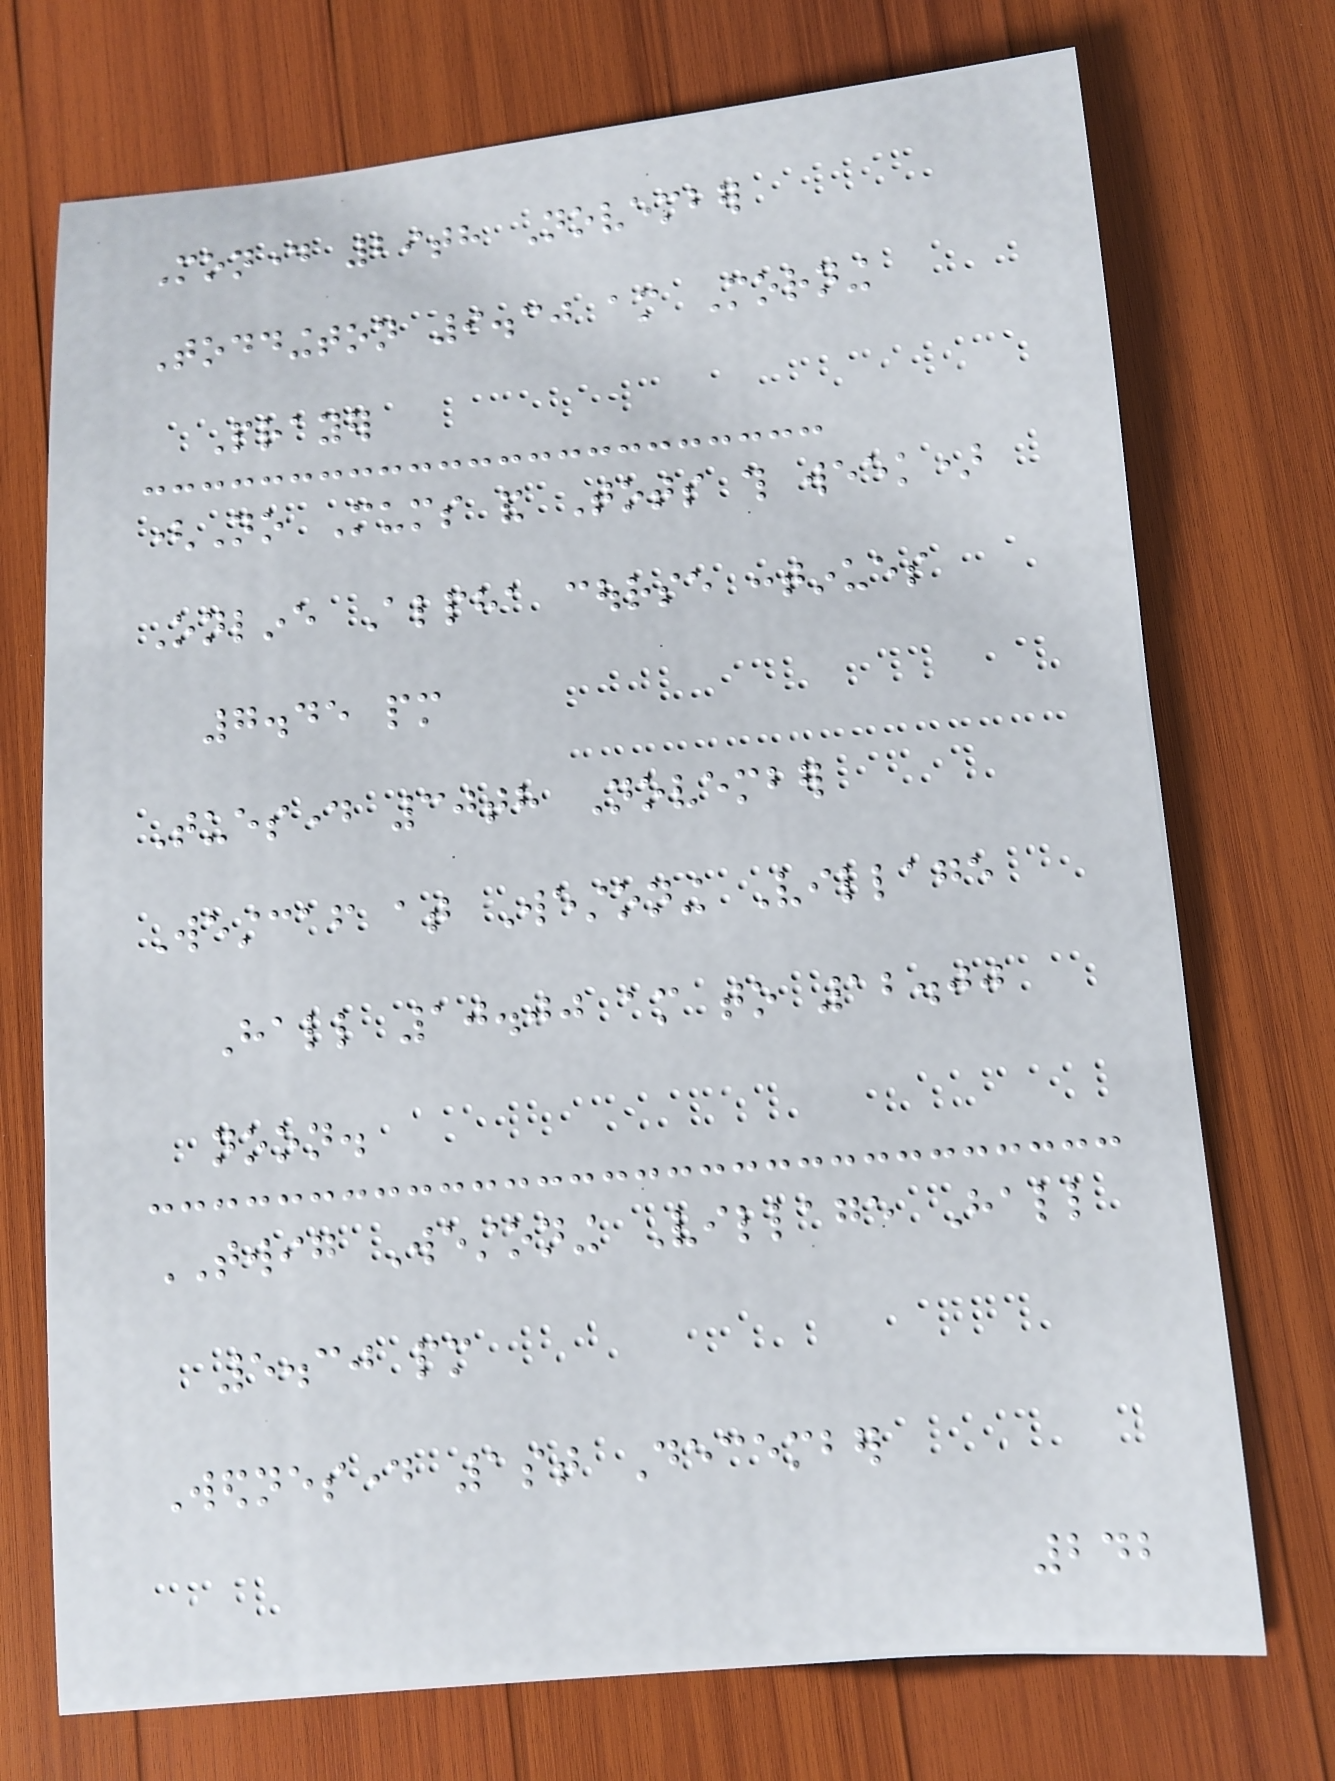Monday 29th November
Toddington 9.30 am Morning
Prayer
(No Mums and Tots this week)
Online Alpha course continues
7.45 pm
Tuesday 30th November
Westcaf at Westoning Village
Hall 10.00 am to 12.00
noon.
TWIG Westoning Village Hall
5.30 pm
Wednesday 1st December
242
